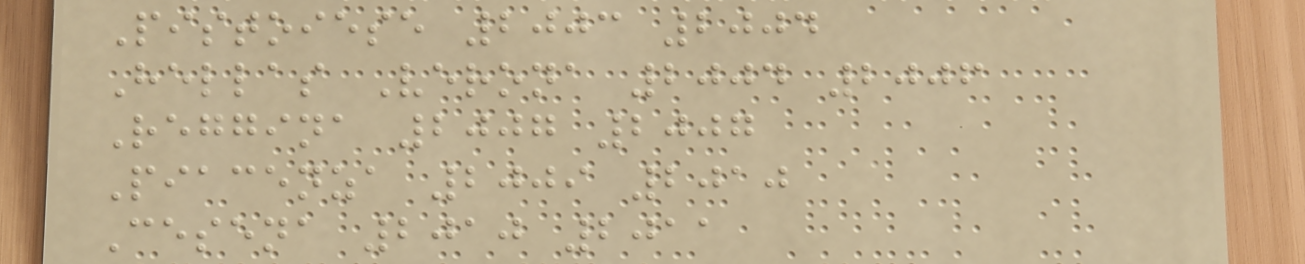Pistoiese 2003 2004
Hellas Verona 2004 2006
Reggina 2007 2007
Piacenza 2009 2010
Cesena 2010 2011
